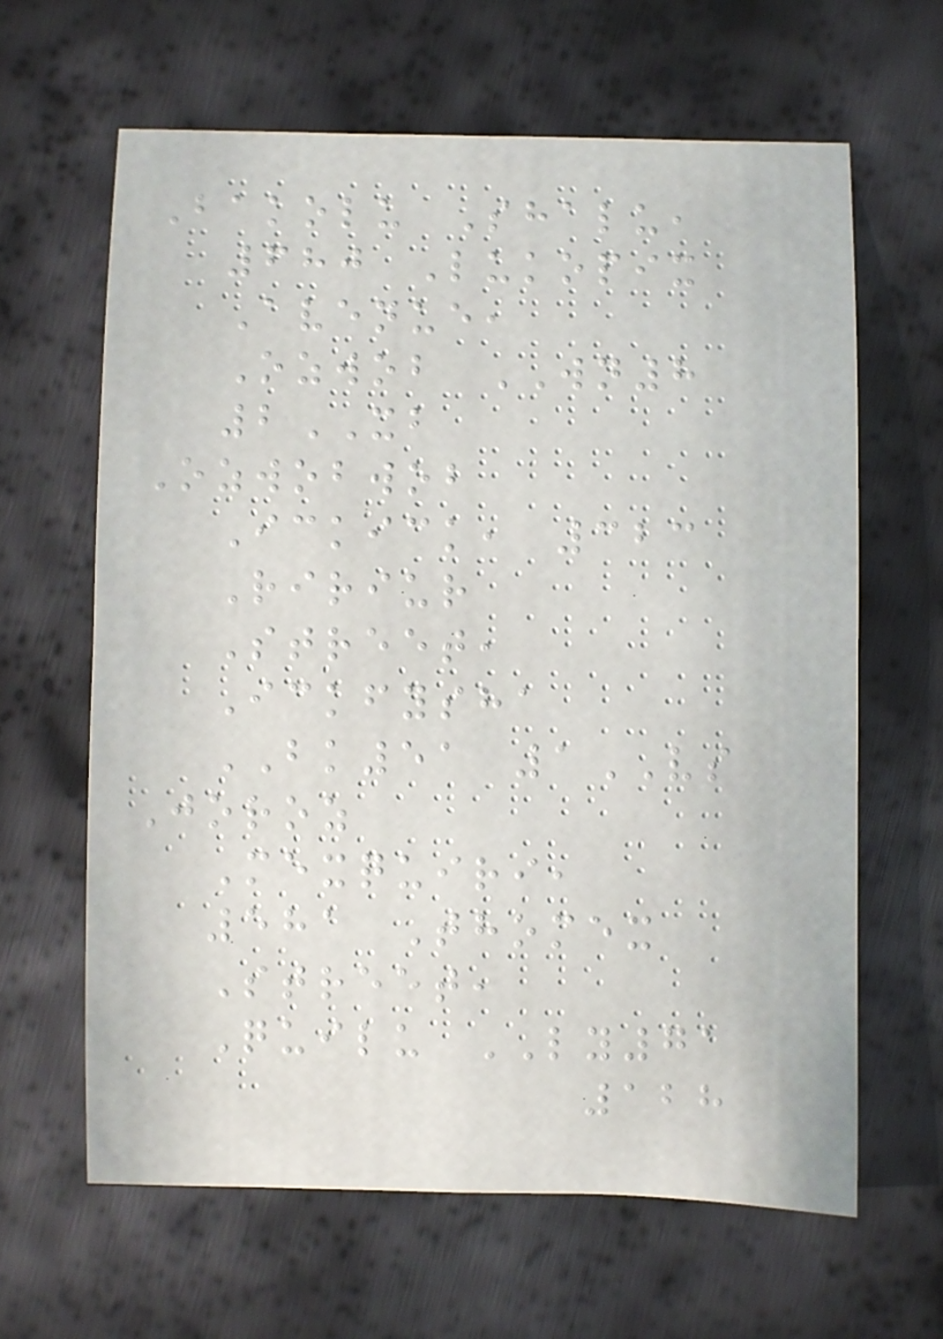Bakolu Shalu,
680 Lukopix
Avenue,
Ozwob WN8
2XB
Ozwobwob
Ickick, 323
Ririur
Street,
Ickfysha
BK51 1VS
Joroz
Mexquiri,
581 Thomex
Street,
Quilu LY71
128
